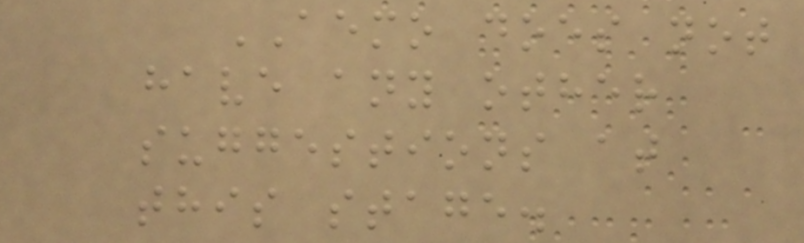AEMO does not
have any other
suggestions at
this stage.
